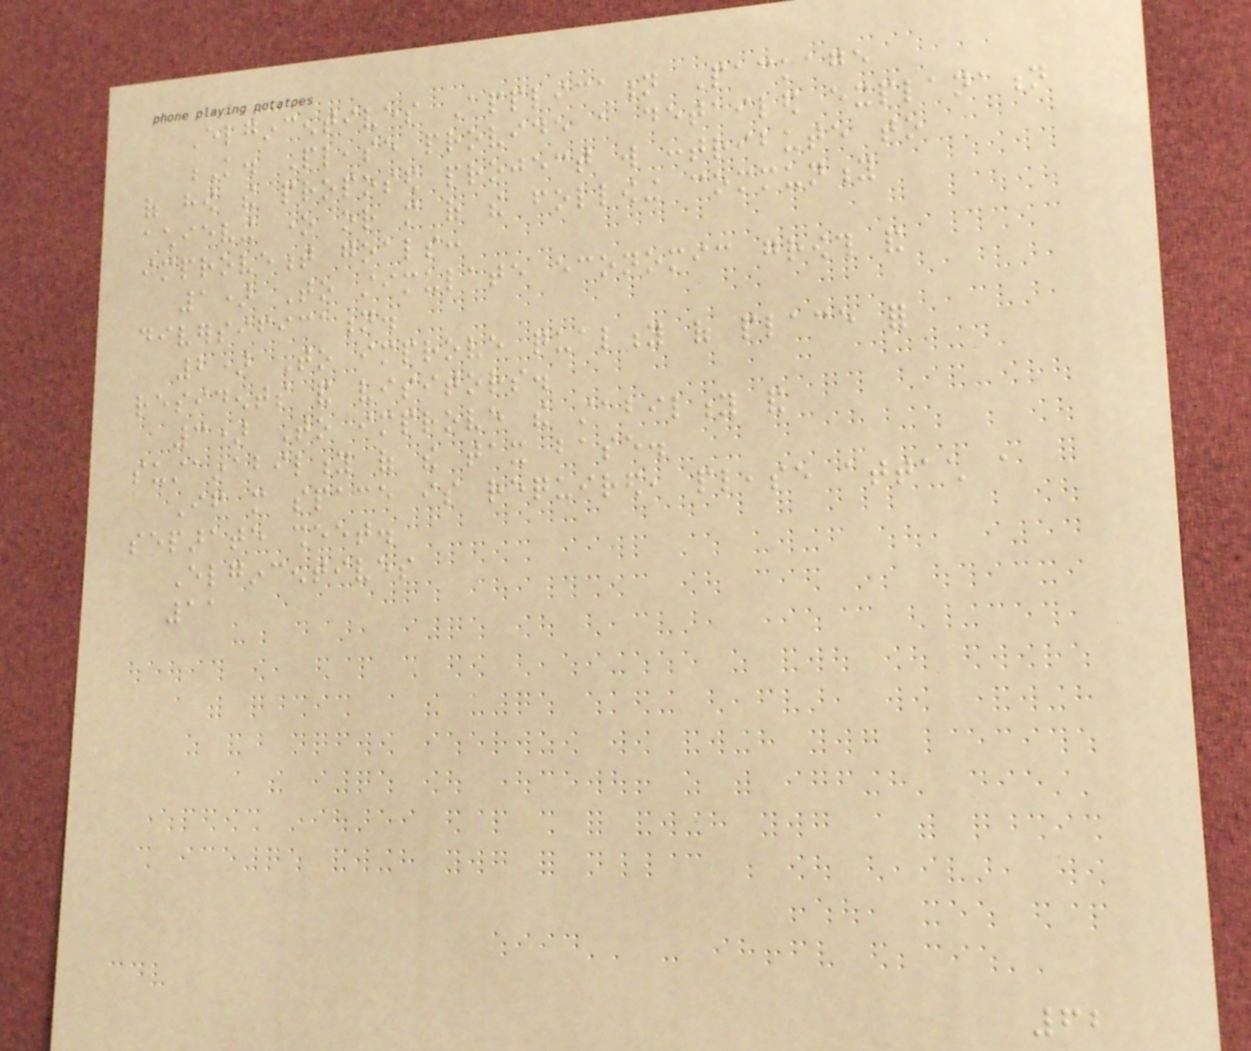Elgincentives Application Package
K. Please provide a detailed explanation
of how the proposed project will contribute to
achieving one or more of the following community
improvement goals:
1) To stimulate economic growth and
diversification.
2) To improve quality of place for
residents and visitors.
3) To improve the stability and
sustainability of the tax base.
If more space is required, please attach a
separate sheet.
Elgincentives
11
62
